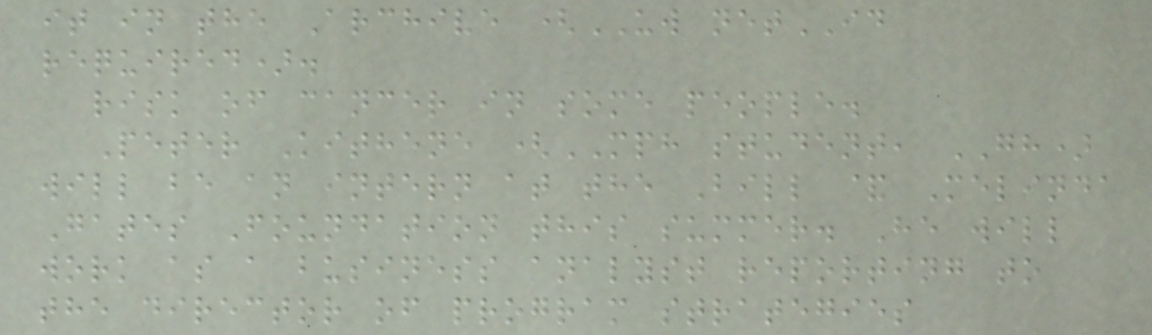it in the Archive (UW netID
required).
risk of cancer in some people.
Peter Kithene (MPH student, GH)
will be an intern at the Bill & Melinda
Gates Foundation this summer. He will
work as a business analyst reporting to
the director of program strategies
